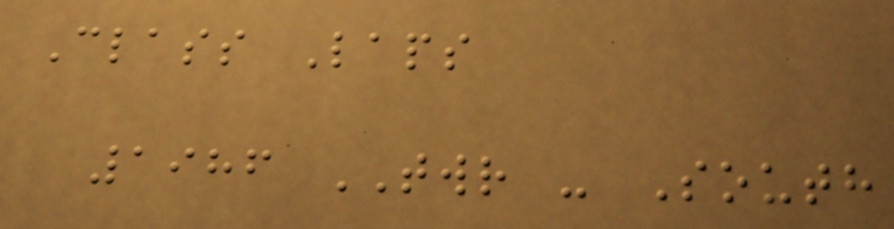Class Laps
1986 TWR - South
